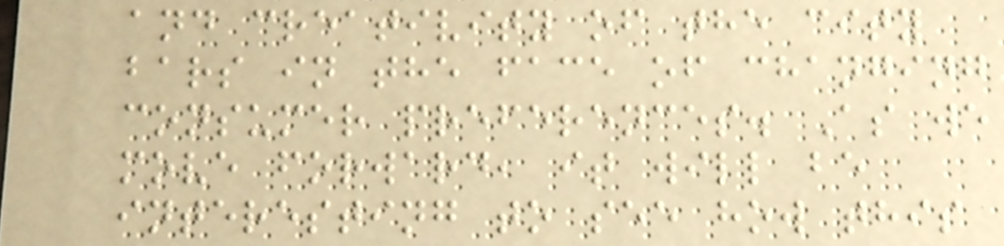and creativity of the city
bars in the face of changing
consumer preferences. As we
move forward, it will be
interesting to see how this
